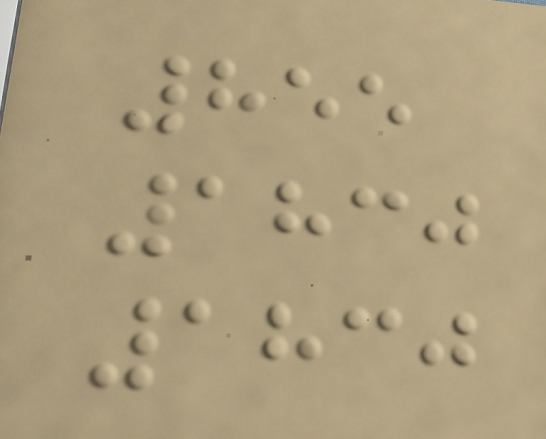855
1830
1830
